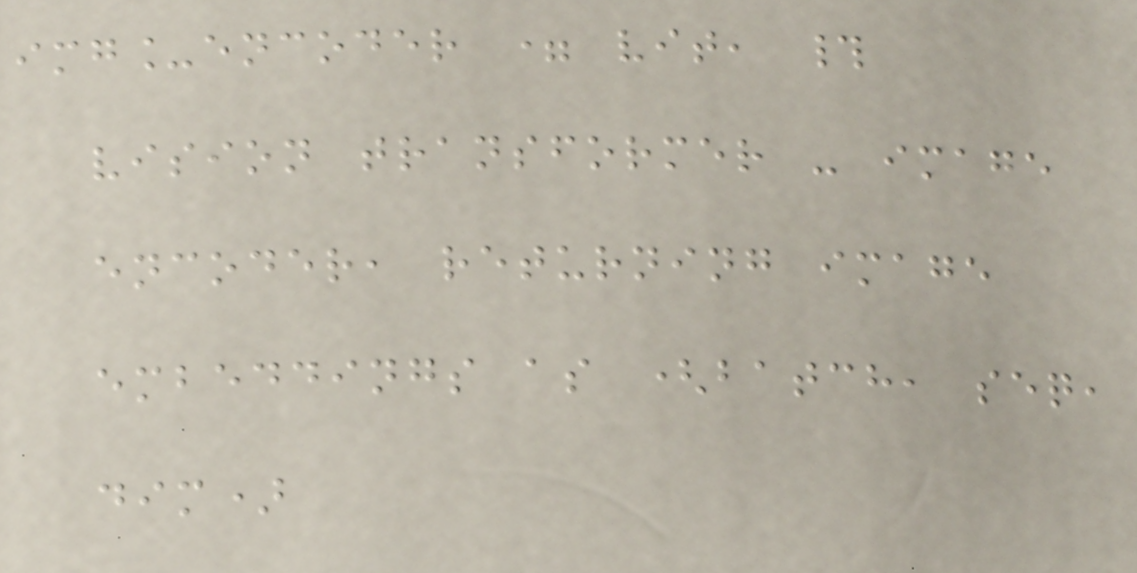img_encoder = vit, #
vision transformer - image
encoder, returning image
embeddings as (batch, seq,
dim)
